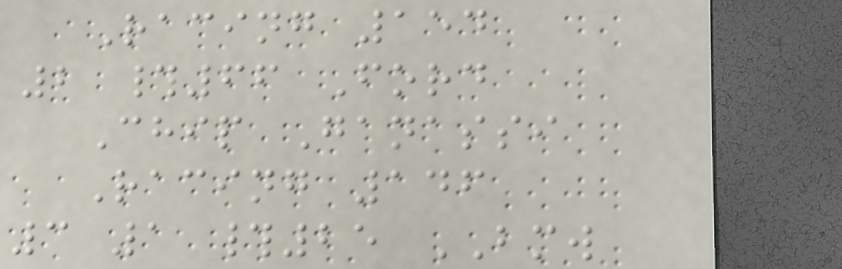Racing 154
2 #66 Ford
Chip Ganassi
Racing 146
3 1 #25 BMW
